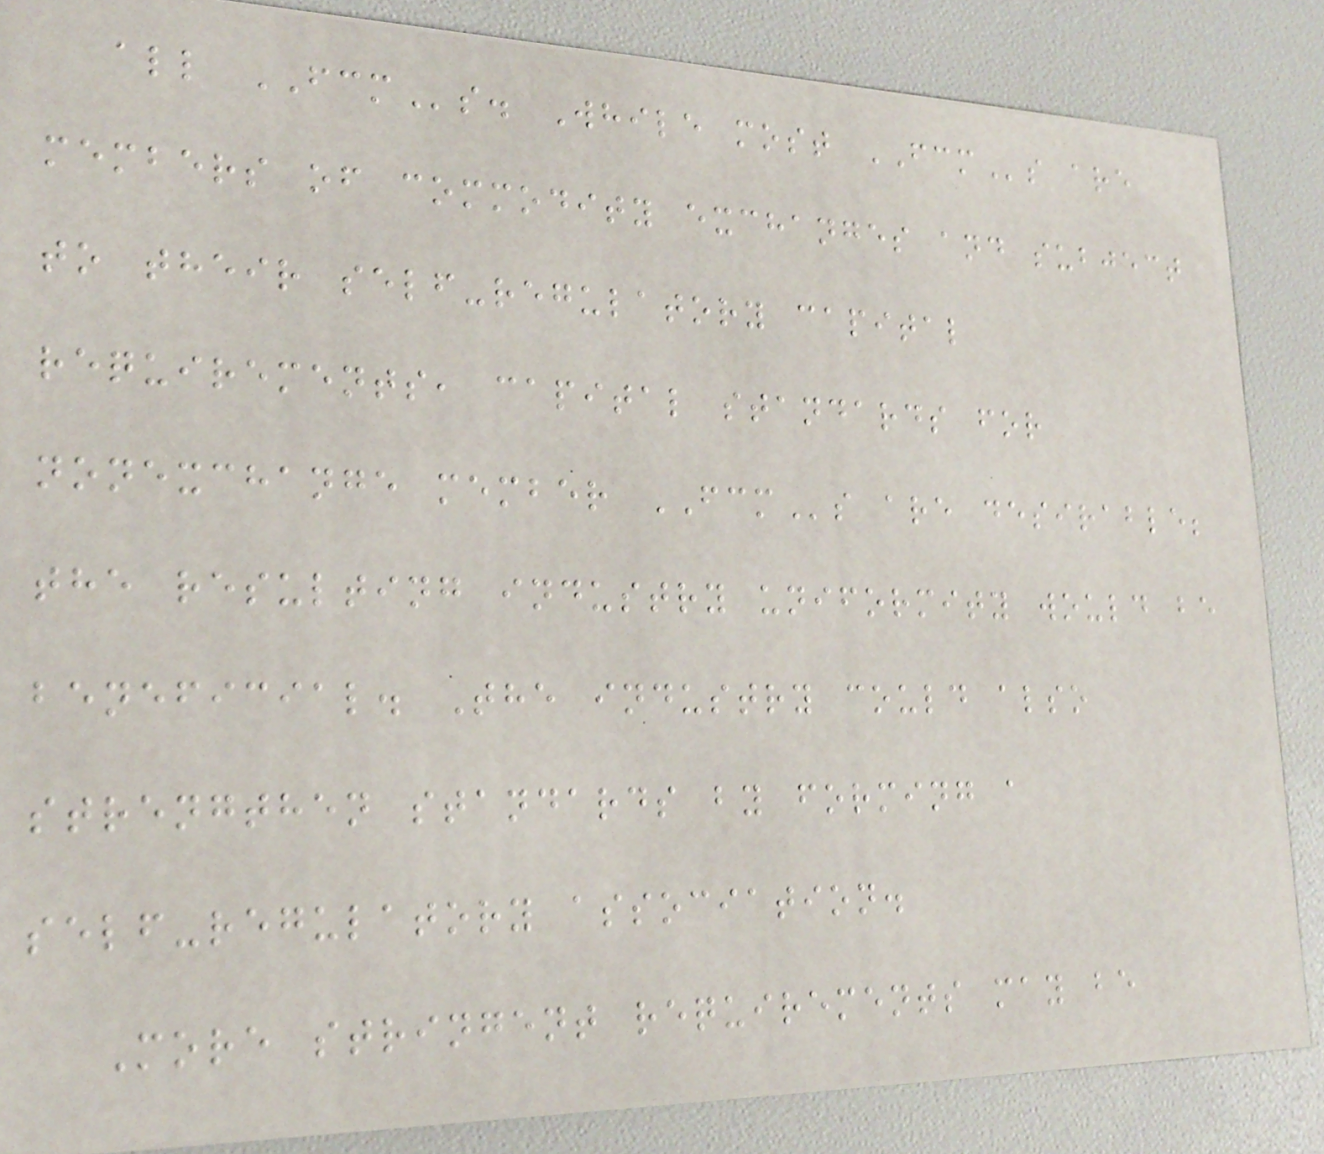all FCMs. While most FCMs are
members of commodity exchanges and subject
to their self-regulatory capital
requirements, capital standards for
nonexchange member FCMs are desirable;
the resulting industry uniformity would be
beneficial. The industry could also
strengthen standards by forming a
self-regulatory association.
More stringent requirements may be
